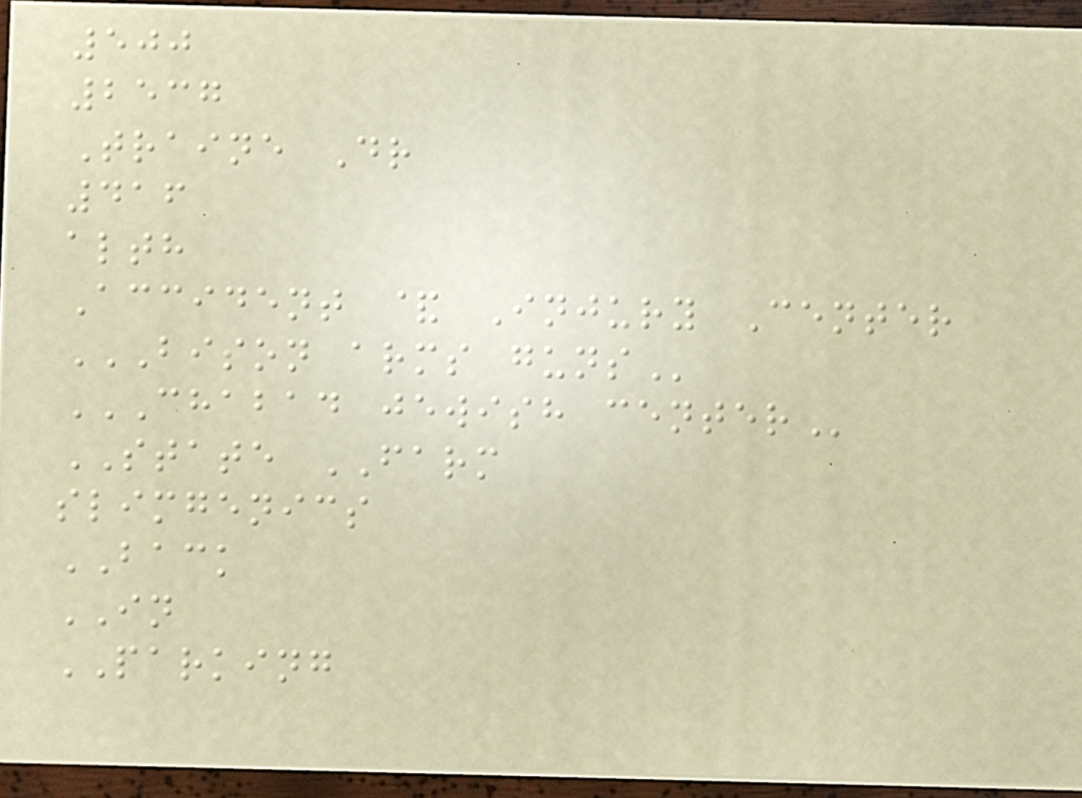500
2537
Traine Dr
416
alth
Accident & Injury Center
BISON ARMS GUNS
CHABAD JEWISH CENTER
STATE FARM
slimgenics
BACK
IN
PARKING
